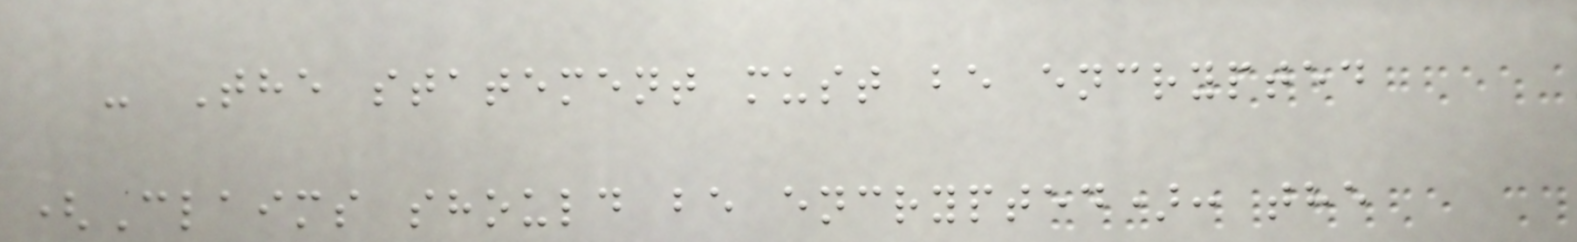- The statement must be encrypted
(Claims should be encrypted): the
